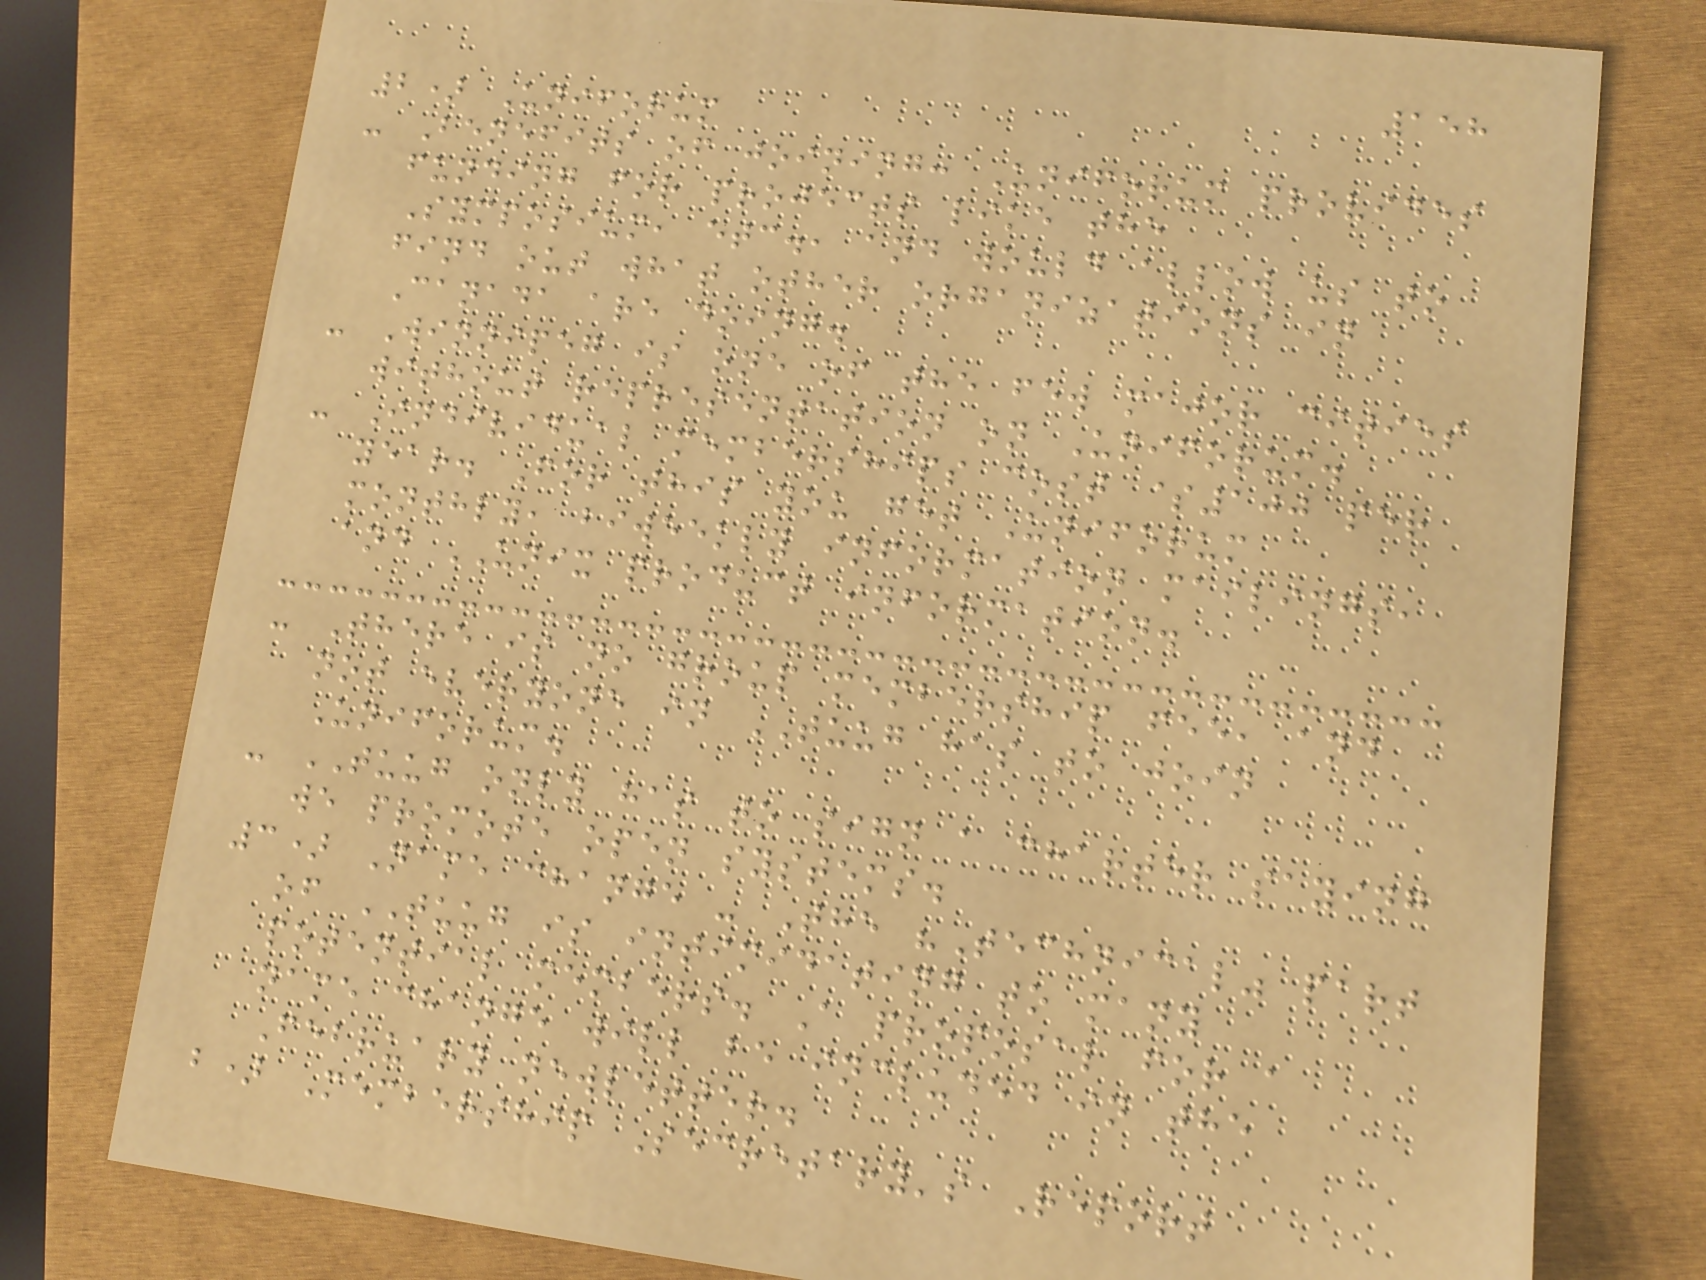158
2) Uniforum
- Benefits of joining: Uniforum provides
funding for projects like the
Symposium, etc., and would allow us to
find out what other organizations in
Canada are doing.
- Winnipeg is one of the few major cities
without representation on Uniforum.
- Individual memberships cost $100 per
year. For this you get Uniforum
monthly, biweekly information mailings,
and UNIX product information.
- There is no group membership fee, and
not everyone in TUUG has to join
Uniforum.
- TUUG only has to sign a charter saying
we promote open systems.
3) Name change - The "Technical" part
of TUUG is intimidating to many
potential members. A proposal for a
name change will be included in the
February newletter.
b) Membership Secretary's Report
